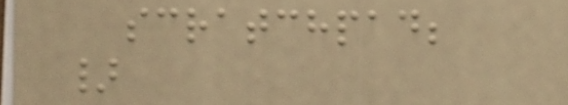scratchpad;
}
